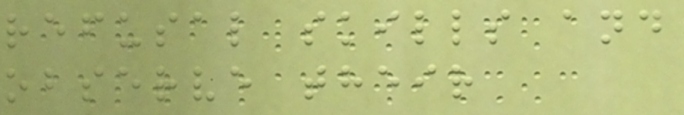refusal skills and
observe their
